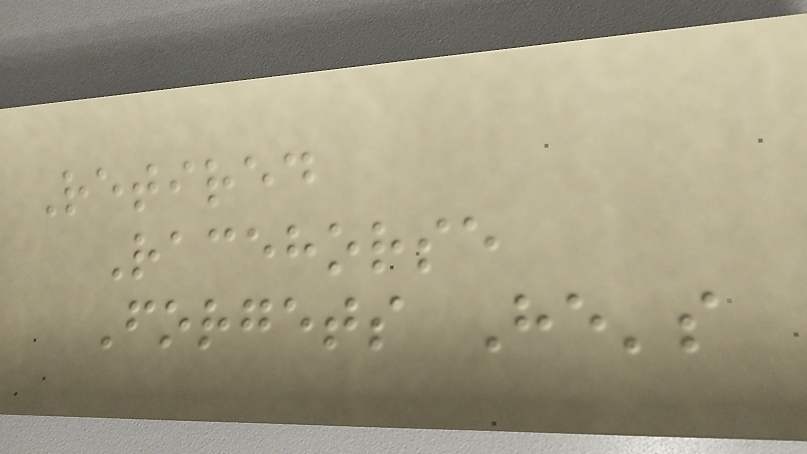Retired
Racehorse
Forgets He's
